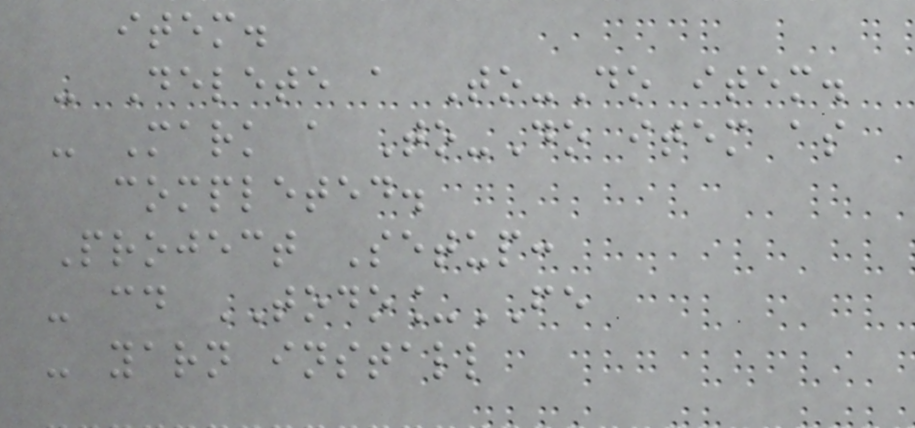item.
- Delete a To-Do item.
- Mark a To-Do item as
completed.
Project Setup:
- cd TODO_FE
- yarn install
